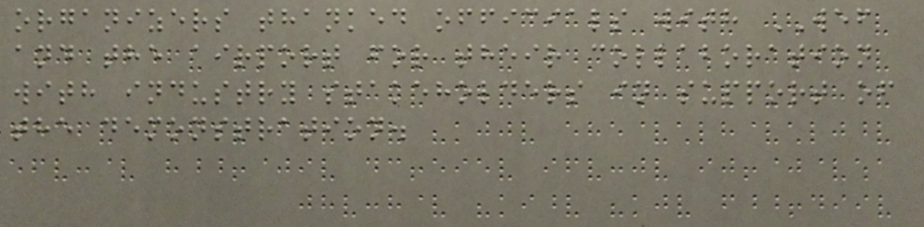organizers thanked officials with WEF
and the airport for their collaboration
with industry stakeholders in support of
the demonstration.
